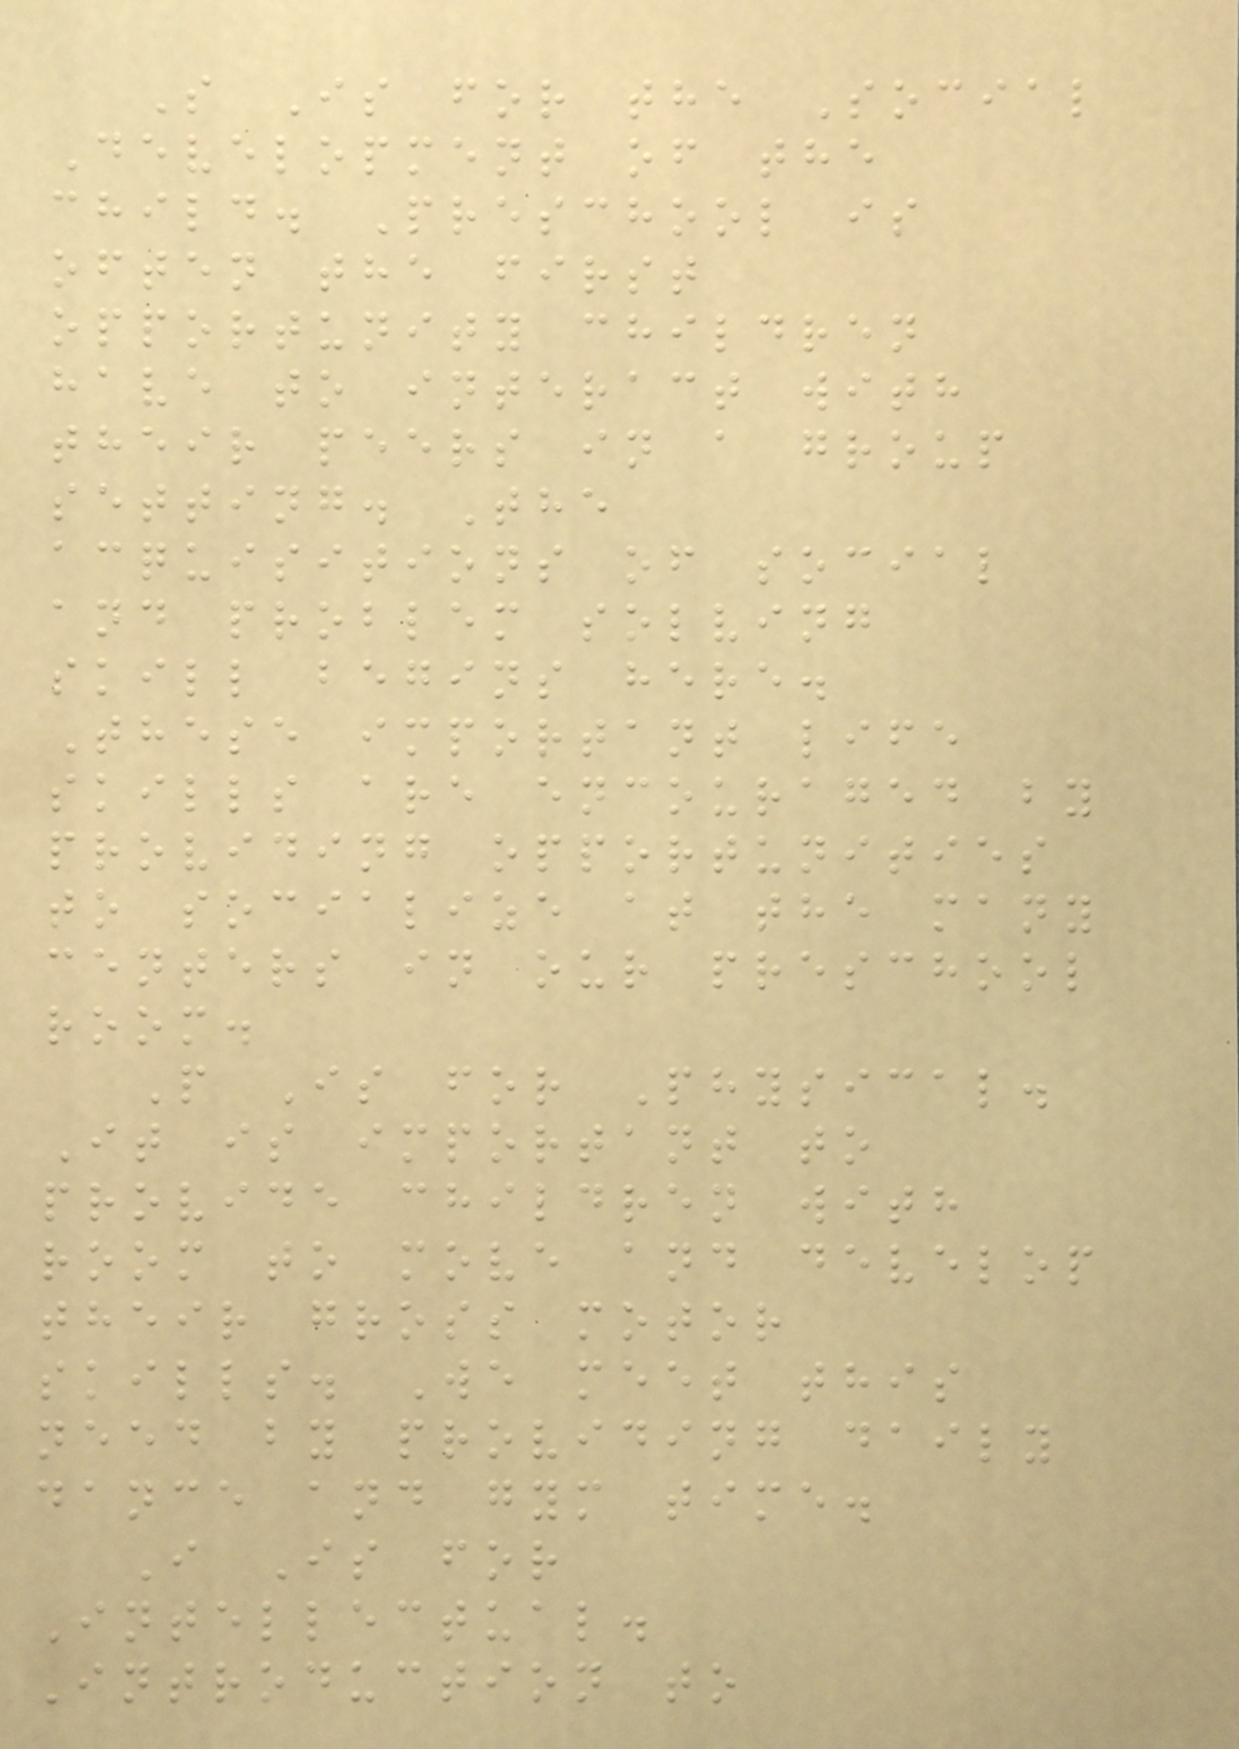S Is for the Social
Development of the
child. Preschool is
often the first
opportunity children
have to interact with
their peers in a group
setting. The
acquisitions of social
and problem solving
skill begins here.
These important life
skills are encouraged by
providing opportunities
to socialize at the many
centers in our preschool
room.
P Is for Physical.
It is important to
provide children with
room to move and develop
their gross motor
skills. We meet this
need by providing daily
dance and gym time.
I Is for
Intellectual.
Introduction to
